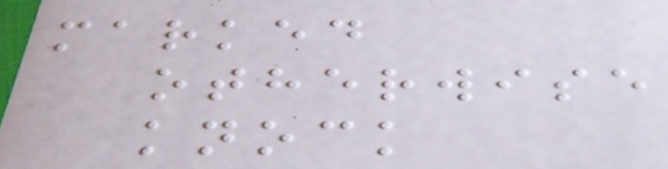marked
otherwise
knock
